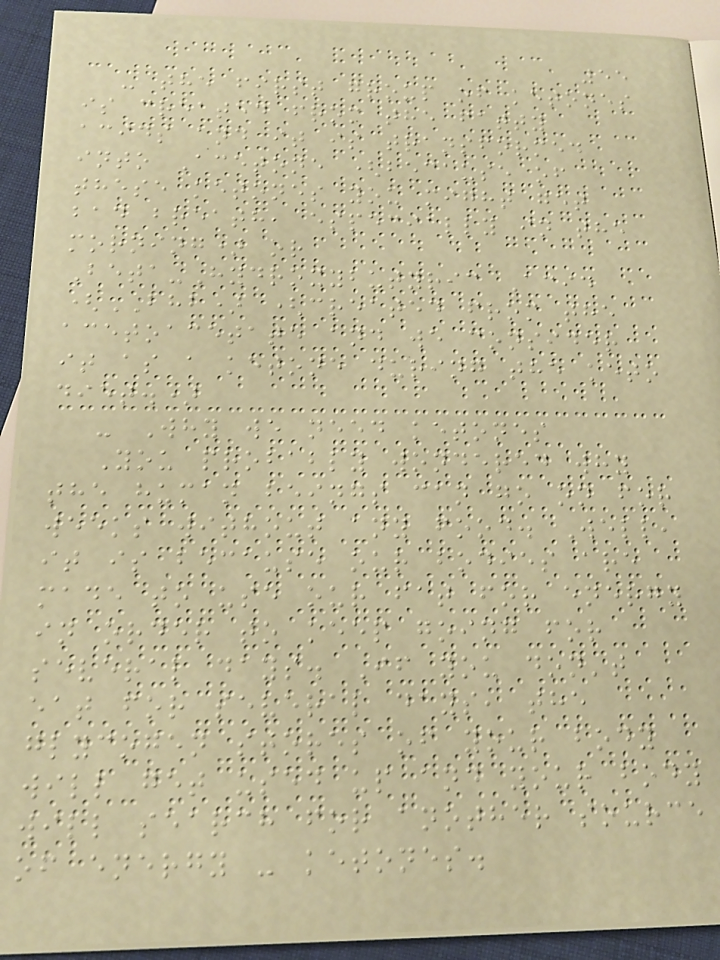55
- the first group of ketones
is created from the fatty
acids and it is transformed
into Acetone (because of
these ketones you might get
bad breath, especially in the
morning) or
Beta-Hydroxybutyric Acid
(BHB) (created from the
acetoacetate and we consider
it as a ketone during the keto
diet.)
- Why we need ketones
You probably wondered why
the human beings can go on for
weeks without any food. Well,
it is because our bodies are
made to use our fat for energy
in order to keep going for
several days. If you don't
eat for several days, the
glycogen stores of your body
will get used up and your body
will search for another source
of energy - ketones.
